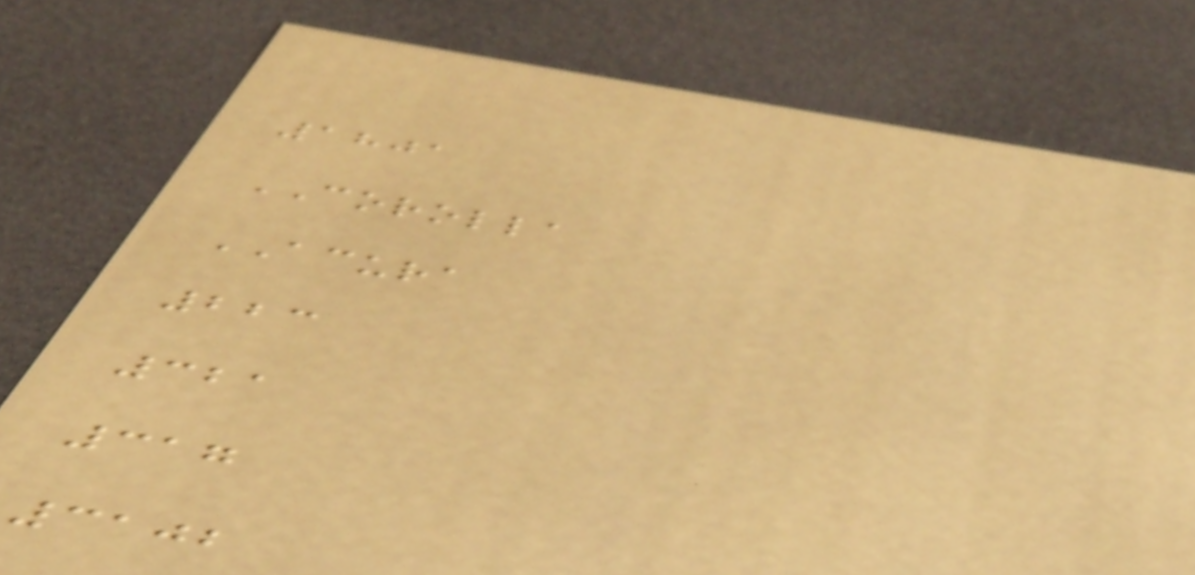1801
COROLLA
ACURA
223
321
317
3102
